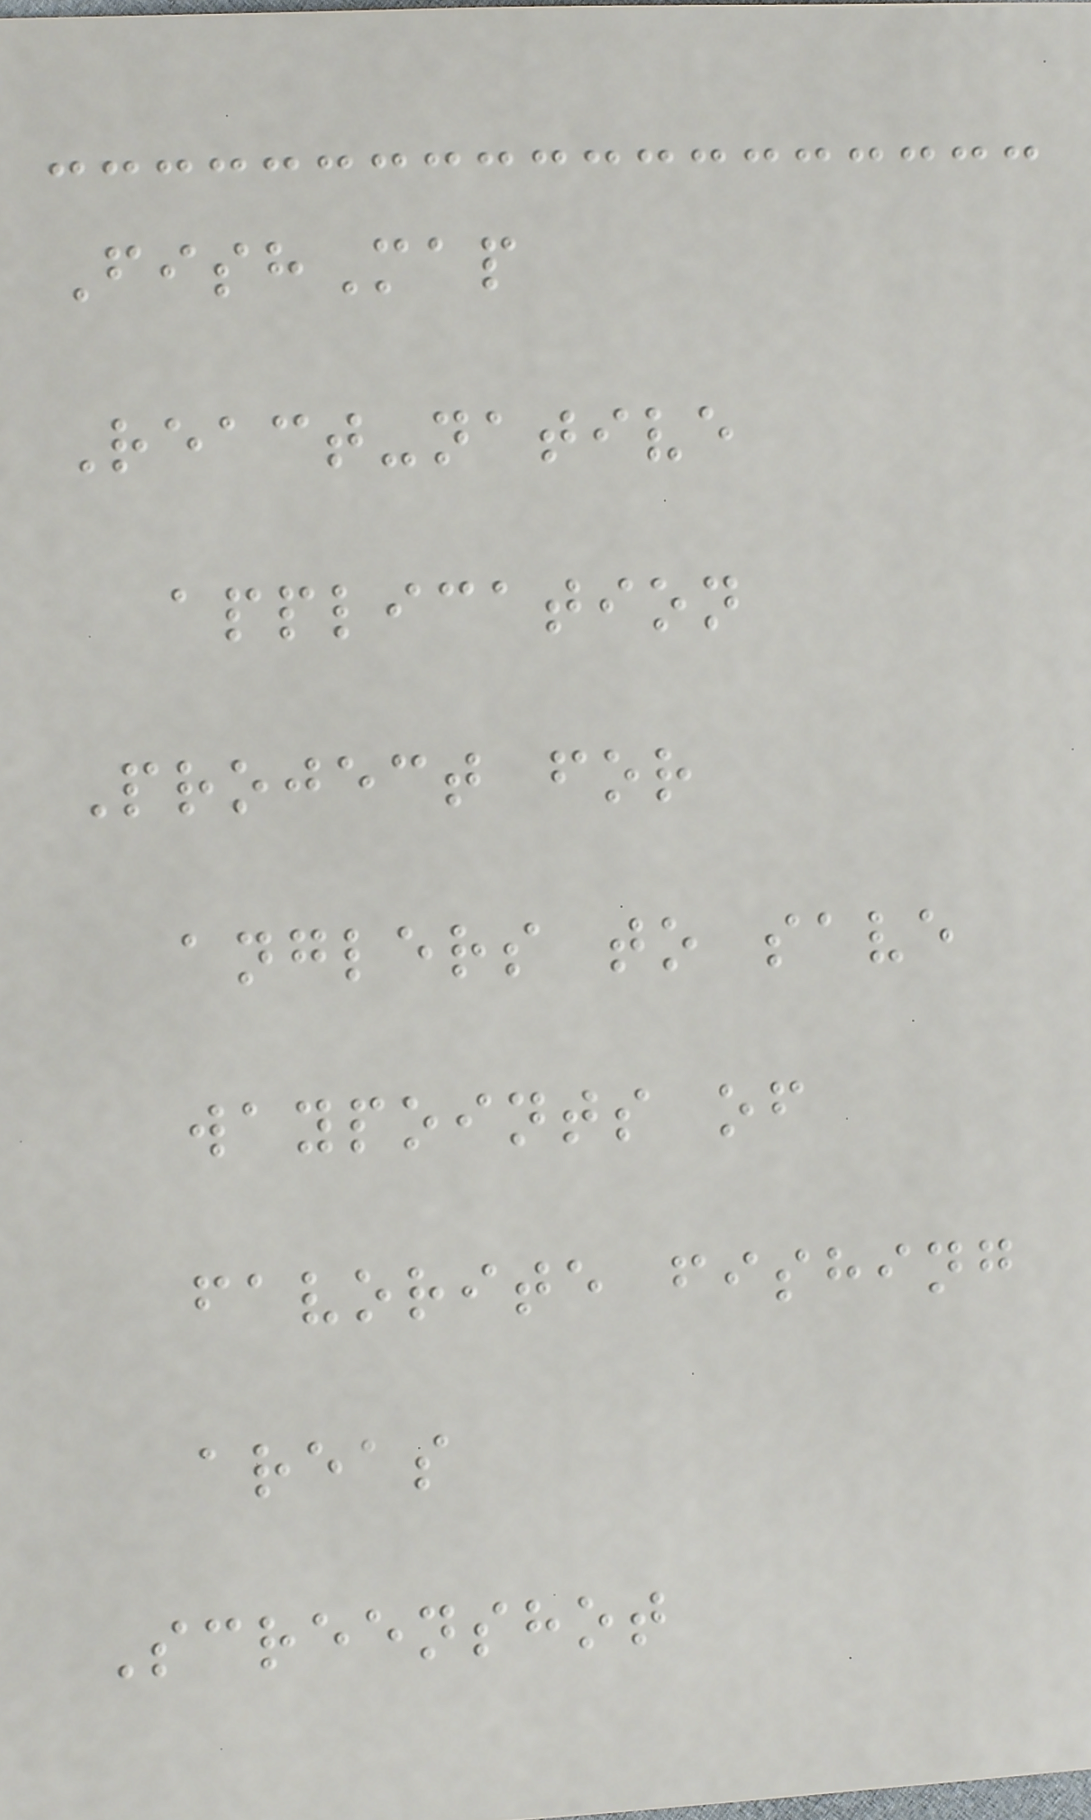FishMap
React-native
application
Project for
anglers to save
waypoints of
favorite fishing
areas
Screenshot
